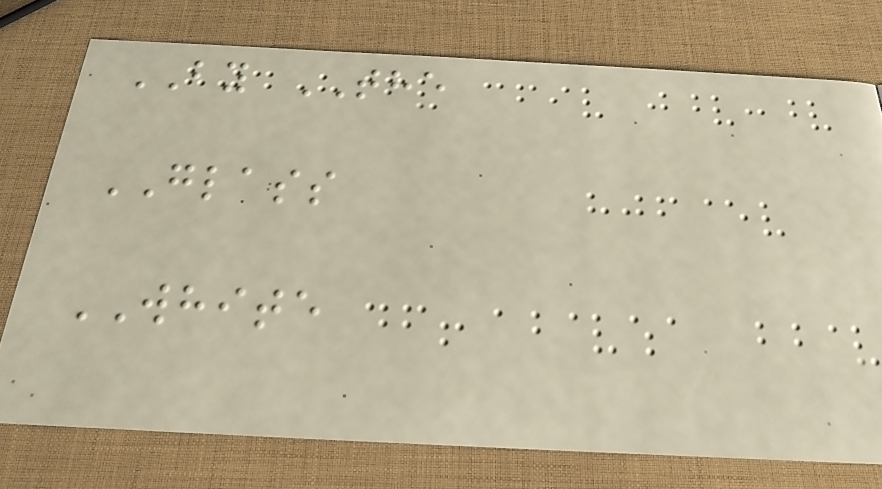BY THE
GLASS
WHITE
